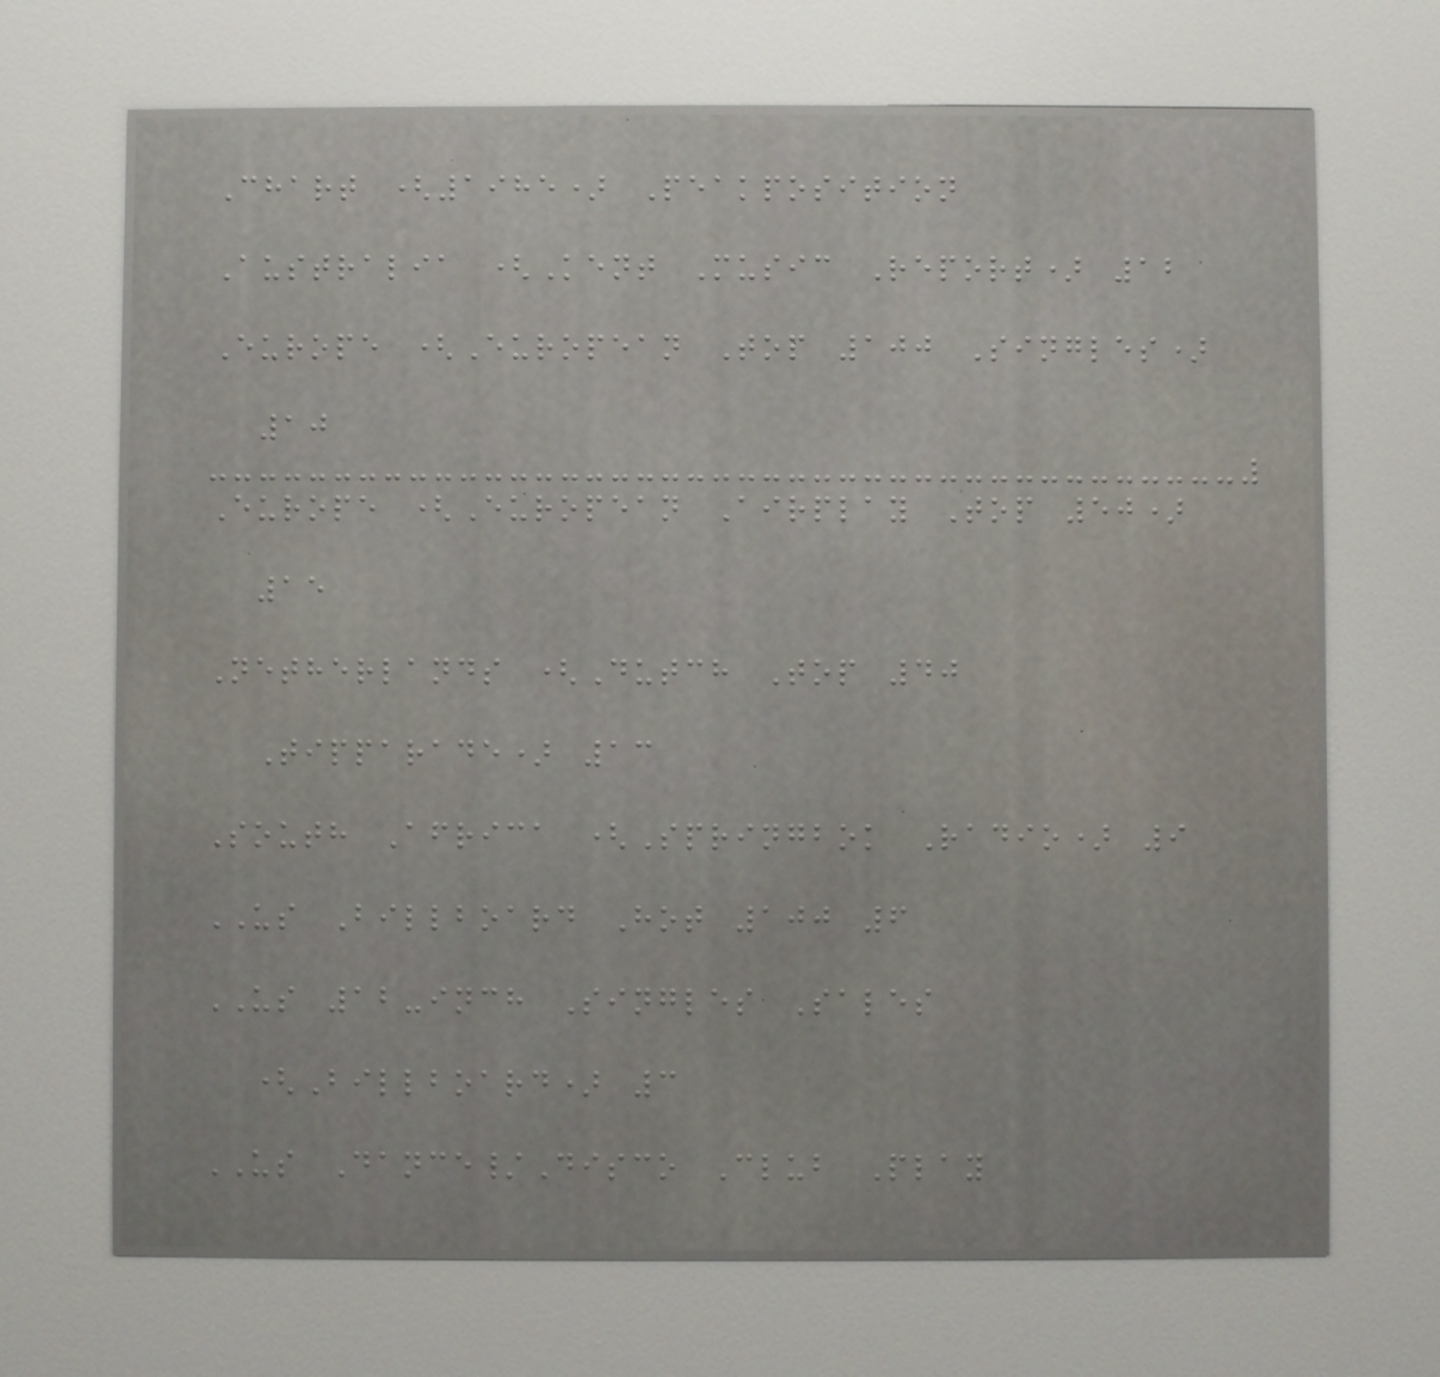Chart (1985) Peakposition
Australia (Kent Music Report) 12
Europe (European Top 100 Singles)
10
Europe (European Airplay Top 50)
15
Netherlands (Dutch Top 40
Tipparade) 13
South Africa (Springbok Radio) 9
US Billboard Hot 100 6
US 12-inch Singles Sales
(Billboard) 3
US Dance/Disco Club Play
